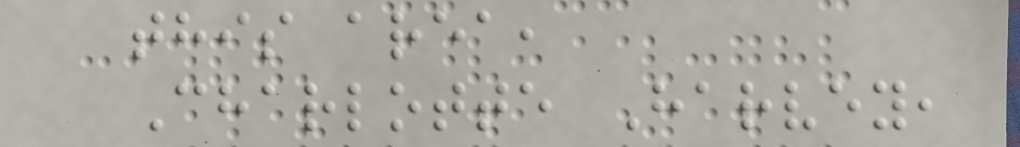this area,
Charlotte Harvey,
